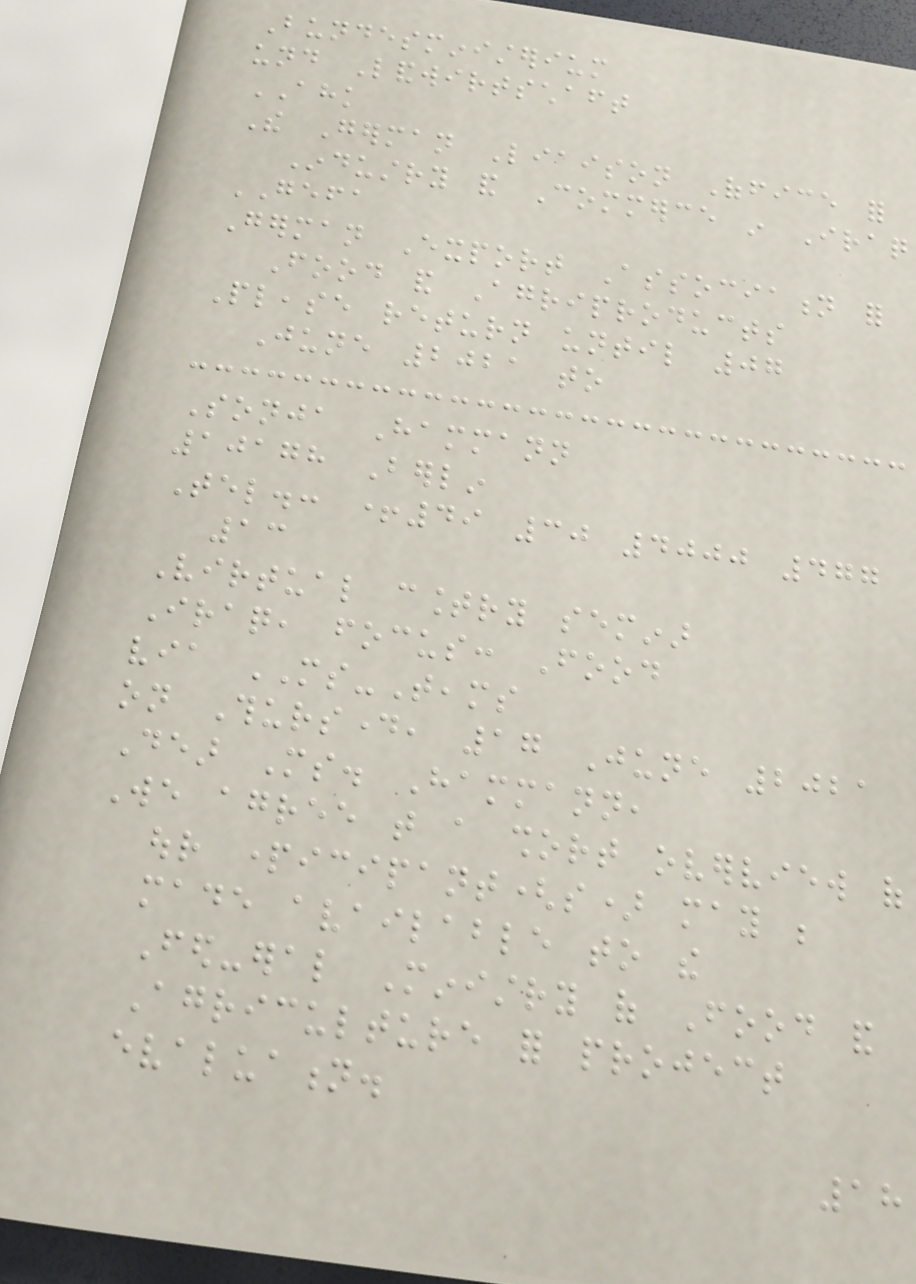Bundesministerium
und Landwirtschaft
AHK
The German Liaison Office for
Industry and Commerce in Iraq
GEFA
German Export Association for
Food and Agriproducts
Please return until 07
June 2021 to
Sonja Hammann
10178 Berlin
Tel.: +49 30 4000 477
13
Virtual country seminar
Iraq, focus: Food
via MS-Teams
on Thursday, 17 June 2021
Dear Ms. Hammann,
We agree that a short overview of
our participant(s) may be
made available to the
Fed-eral Ministry of Food and
Agriculture for project
evaluation.
18
